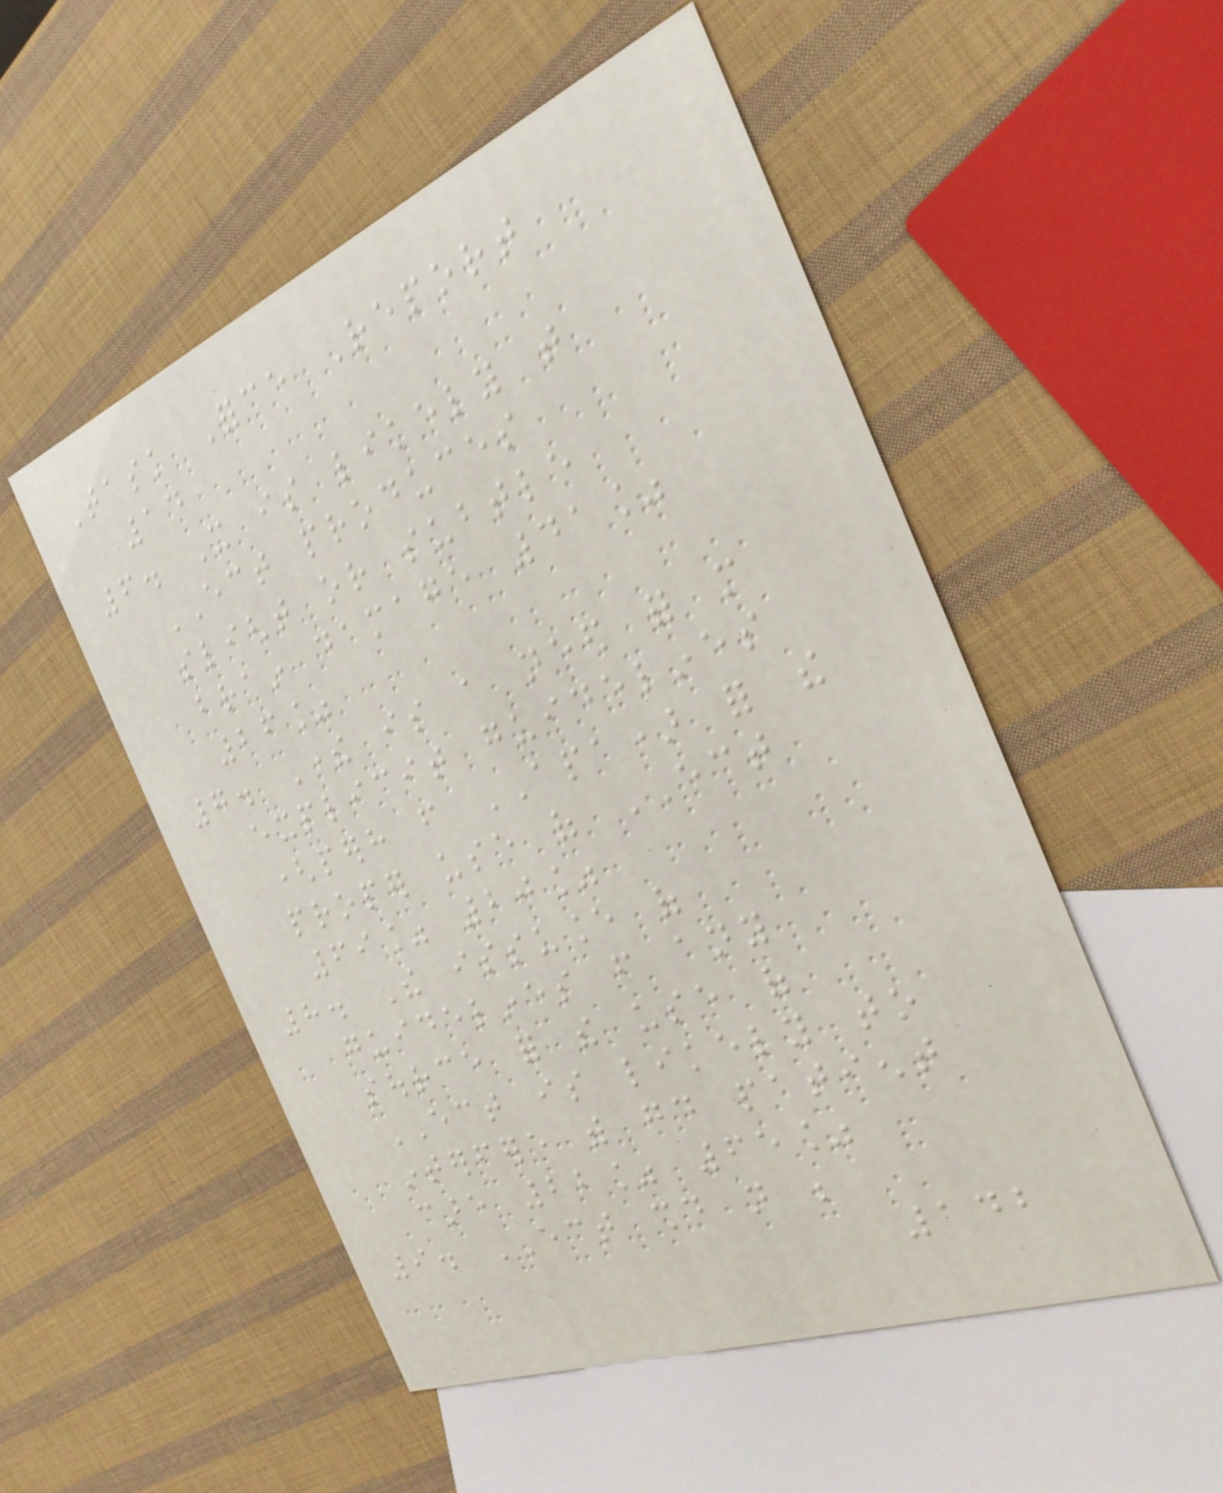Task Force Report
14
6. It is likely that
ECT produces
slight or subtle
brain damage 41%
26%
7. There is a need for more
explicit guidelines
(perhaps from APA) for the
proper use of ECT
69% 20%
8. The issuance of
guidelines from any
source for the use of
ECT is likely to
interfere with good patient
care 22% 65%
9. ECT should not be
142
